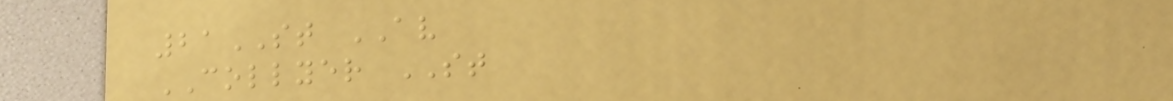21ST AV
COLLYER ST
